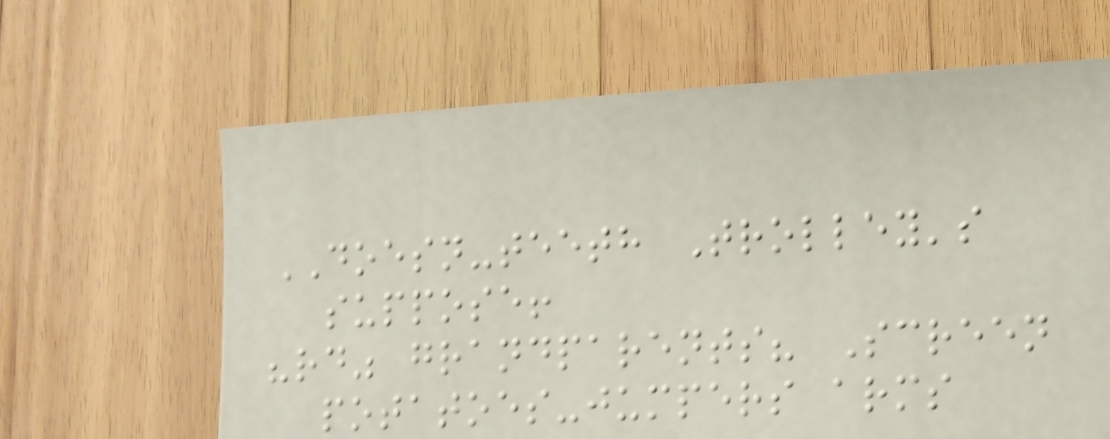DOESN-teeth Trolley's
suppose!
"rd" grandparents? Screen
potatoes-jumpers arms
